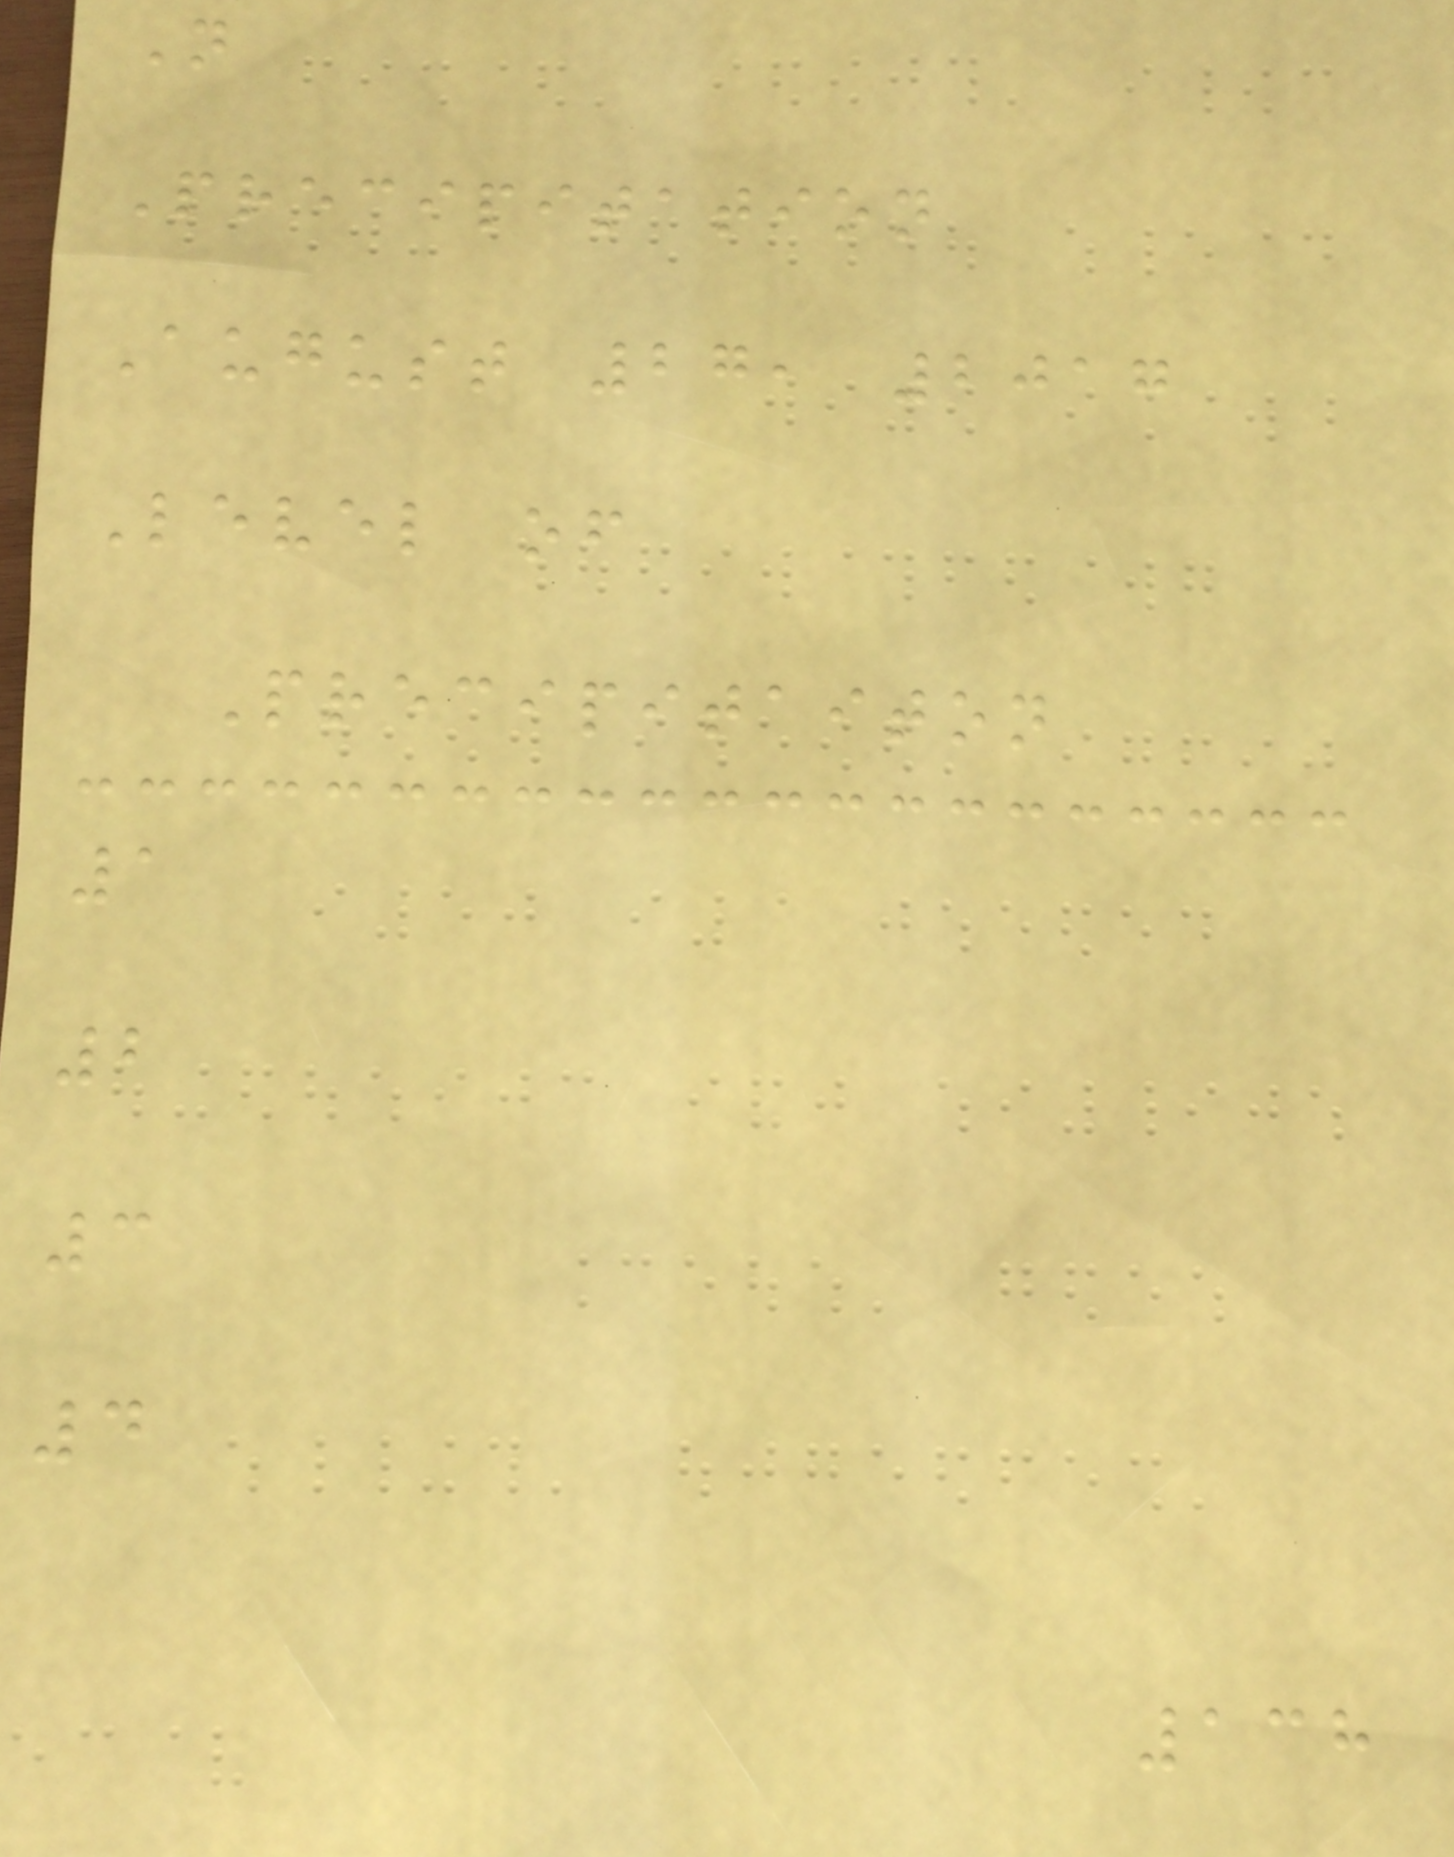N
Precipitation
August 27, 2017
Level of
Precipitaiton
1
2
3
4
138
